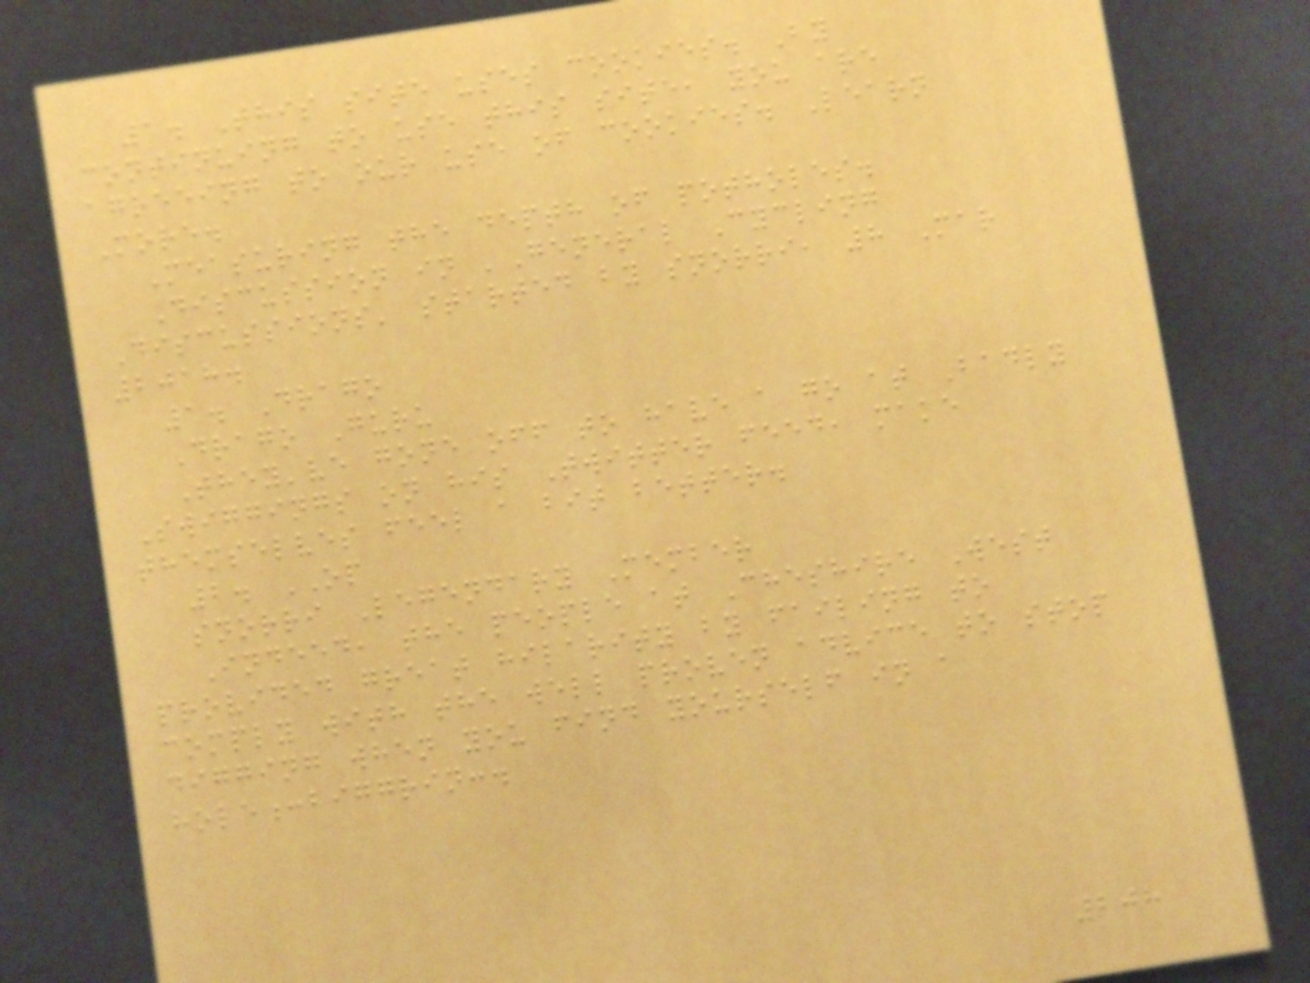1. This site uses cookies. By
continuing to use this site, you are
agreeing to our use of cookies. Learn
More.
Measuring the depth of potholes.
Discussion in 'General Cycling
Discussions' started by snorri, 8 Mar
2018.
1. Drago
Drago Guru
They've gone off to have a go at Badly
Swiggings on his Twitter feed, make
themselves feel a bit better.
2. OP
snorri Legendary Member
Indeed, the people at Cheshire West
provided great hilarity by failing to
comply with the well proven advice to stop
digging when you find yourself in a
hole:biggrin:.
208
